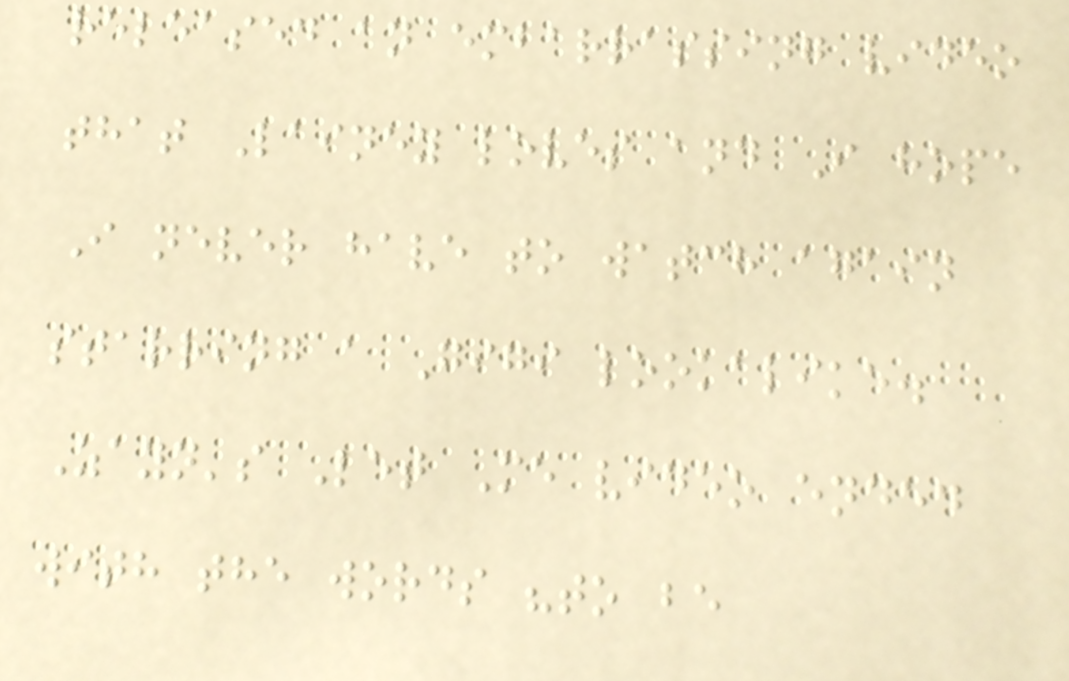released an embarrassing video
that Lainey loves and I hope
I never have to watch again
starring a Gigi lookalike.
Zayn's Let Me video ended
with the words "to be
